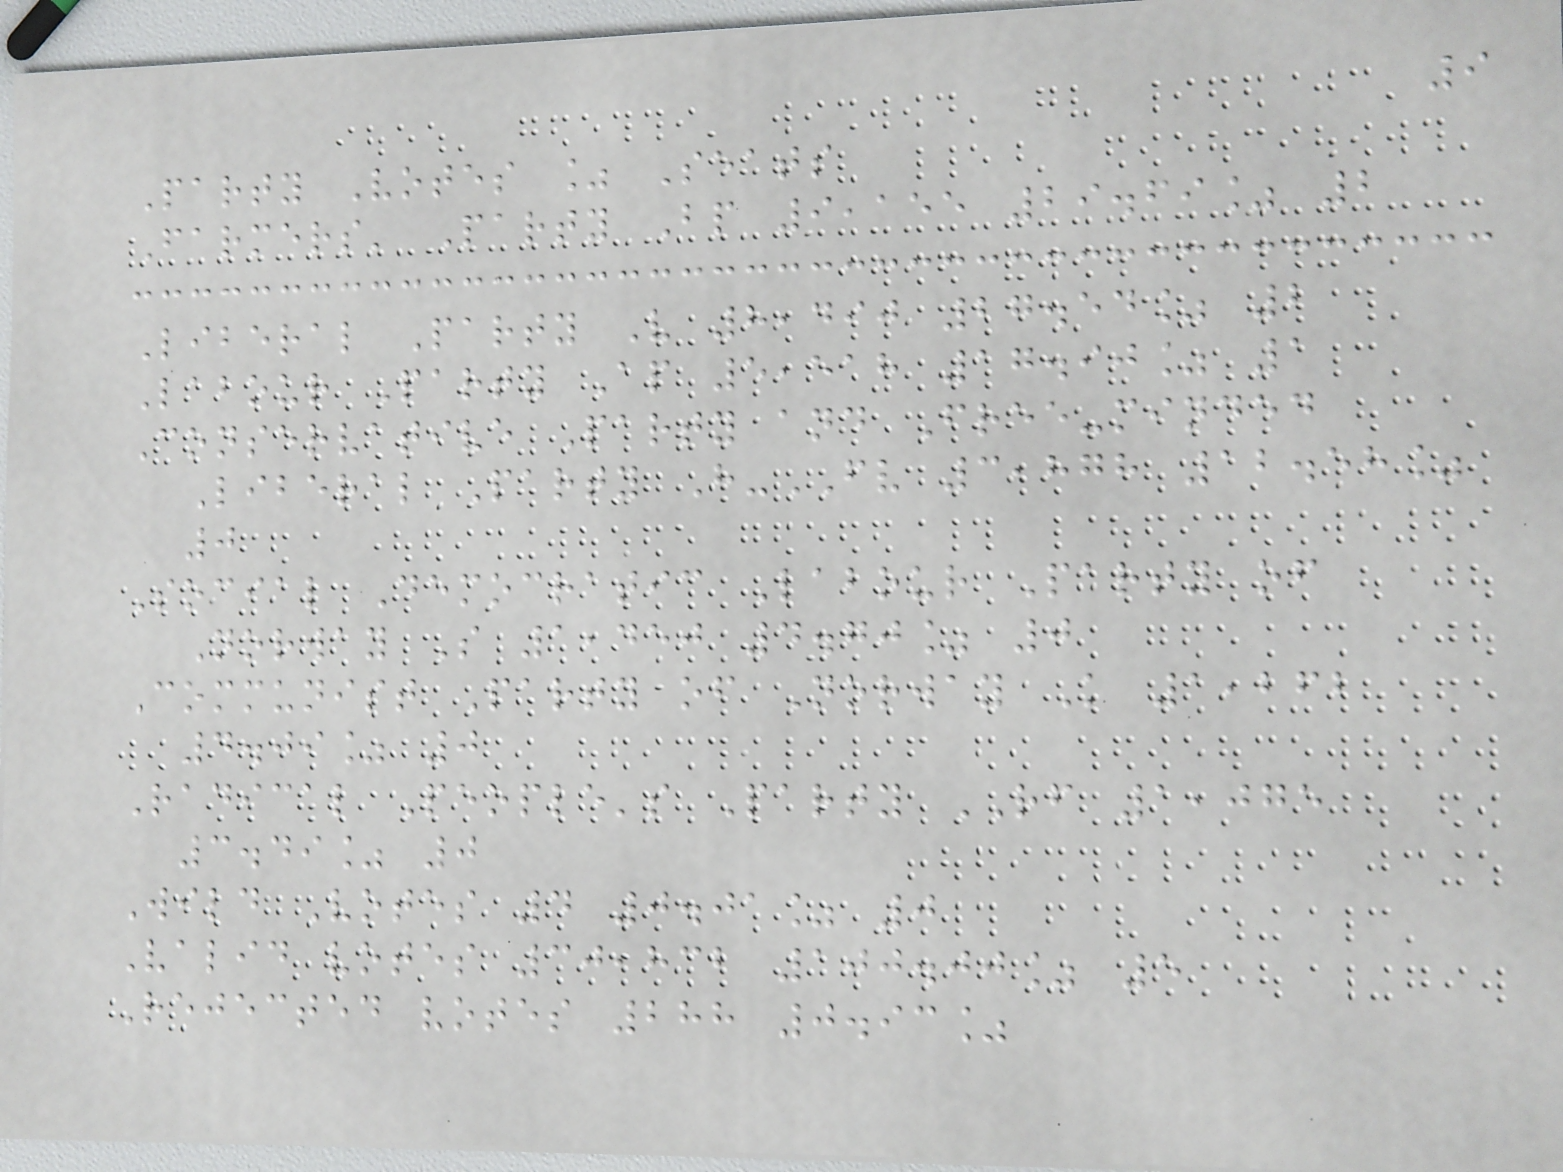9
Party Votes % Seats
Farmers' Party Bp 9,155 29.69% 2
Liberal Party V 8,490 27.54% 2
Labour Party Ap 5,518 17.90% 1
Conservative Party and Free-minded
Liberal Party H-FV 3,878 12.58%
0
Social Democratic Labour Party of
Norway S 1,450 4.70% 0
Communist Party of Norway K 1,262
4.09% 0
Radical People's Party RF 1,075
3.49% 0
Wild Votes 4 0.01% 0
Valid votes 30,832 100.00% 5
Rejected votes 288 0.93%
